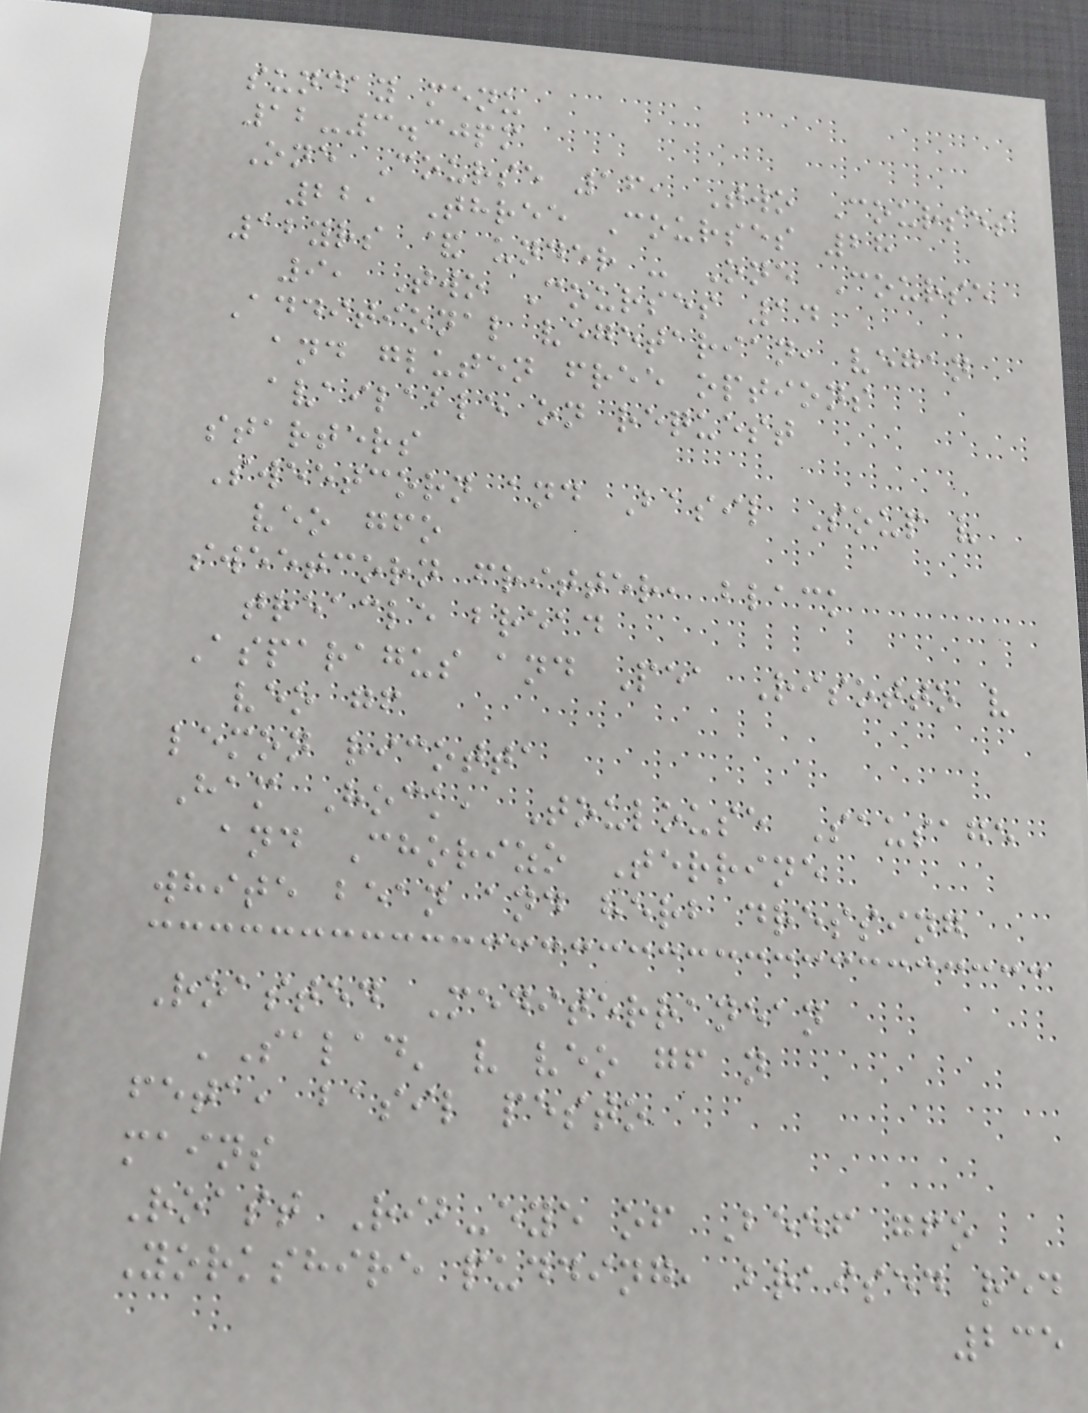sunday menu
12-3.30pm
One Course 16, Two Courses
22, Three Courses 28
12yrs & under - One Course
9, Two Courses 14
Additional vegetarian, vegan
and gluten free options
available on request
starters
Sweetcorn and Basil Soup v
veo gfo
sweetcorn fritter, black
treacle bread
Asparagus and Pea Risotto v
veo gf
lemon ricotta
Ham Hock, Toulouse Sausage
and Chorizo Terrine
white bean and herb dressing
Roasted Mediterranean
'Salad' v veo gf n
feta, basil pesto
mains
Roast Rib-eye of Beef gfo
Yorkshire pudding, braised red
235
